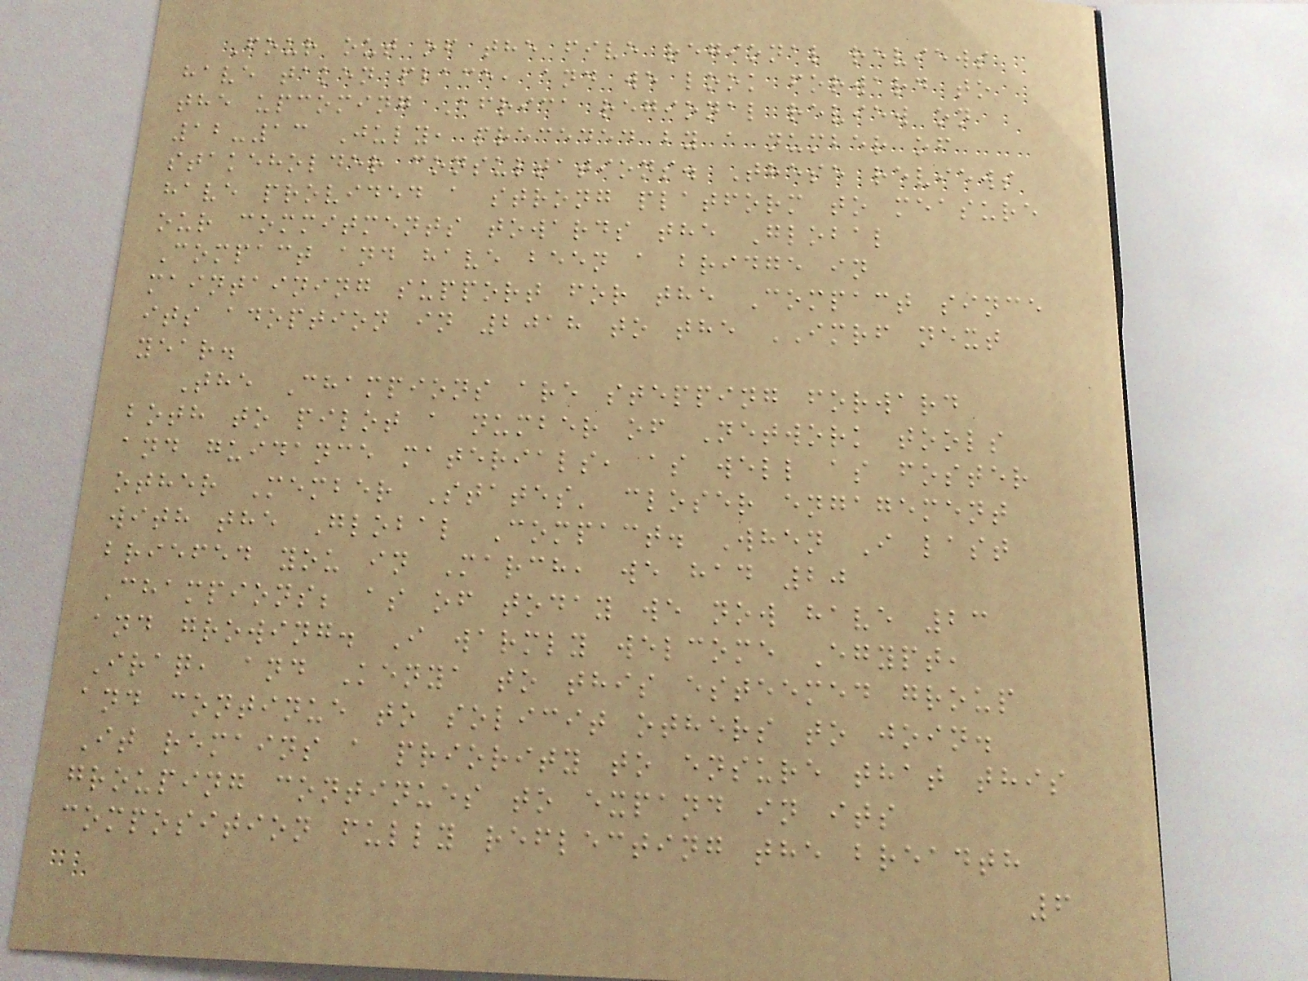Four out of the five regional reviews
have taken place, and we look forward to
the upcoming Africa regional review on
12-13 July, preceded by a number of
stakeholder consultations. These reviews
have provided a strong platform to measure
our commitments towards the Global
Compact and have been a bridge in
maintaining support for the Compact since
its adoption in 2018 to the IMRF next
year.
The Champions are stepping forward
both to pilot a number of Network tools
and guidance materials, as well as foster
other Member States' closer engagement
with the Global Compact. When I last
briefed you in March, we had 20
Champions; as of today we now have 23
and growing. I warmly welcome Egypt,
Iraq, and Kenya to this esteemed group
and continue to solicit others to join.
It remains a priority to ensure that this
grouping continues to expand in its
composition fully reflecting the breadth
6
